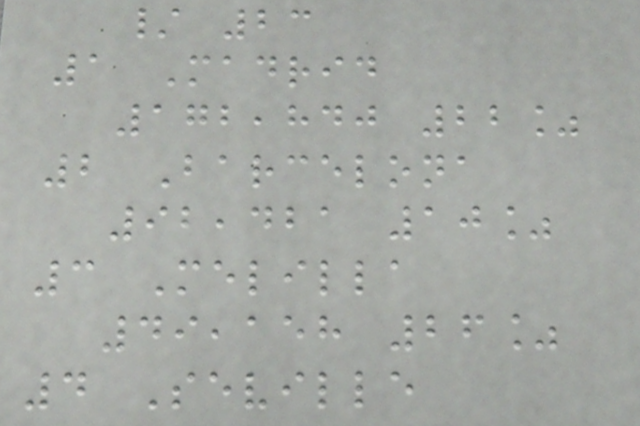/ 23
1 Madrid
172,840 22%
2 Barcelona
92,421 10%
3 Melilla
49,158 26%
4 Seville
